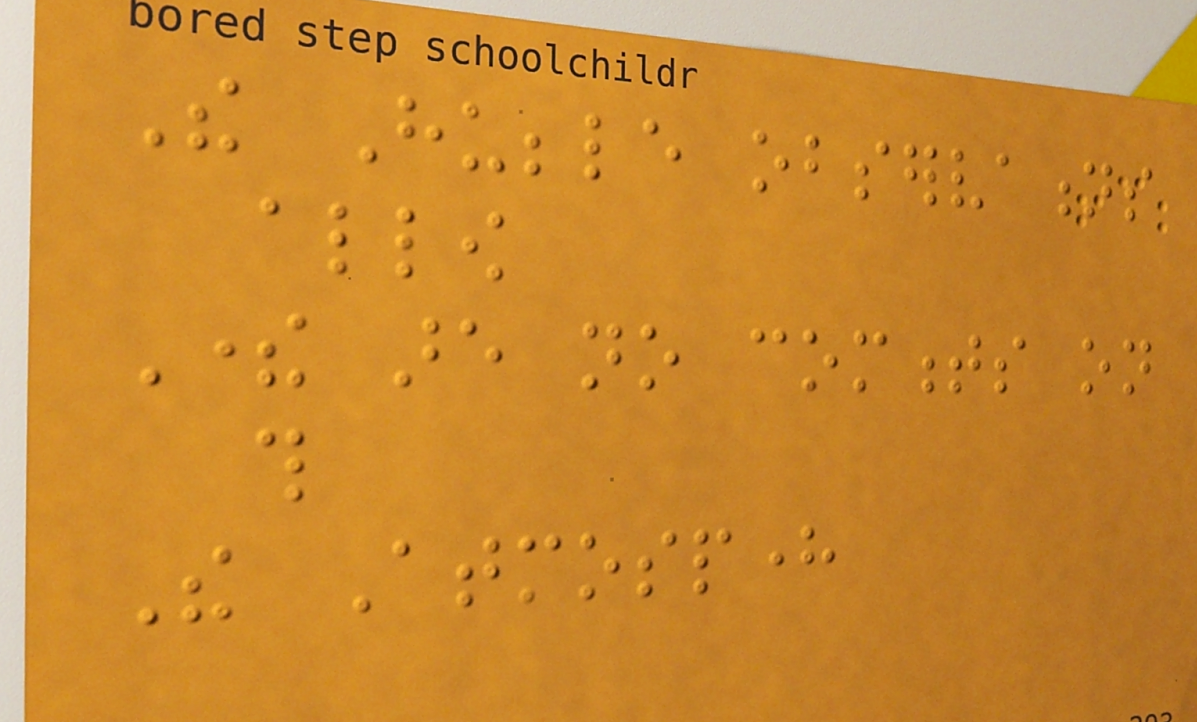The Hubble observations
allow
There are no comments on
this
The Atmosphere
